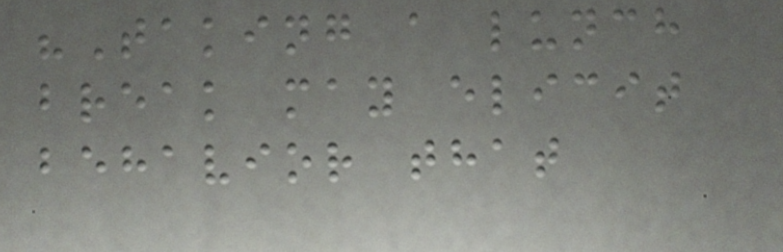"Taking a lunch
break may elicit
behavior that
